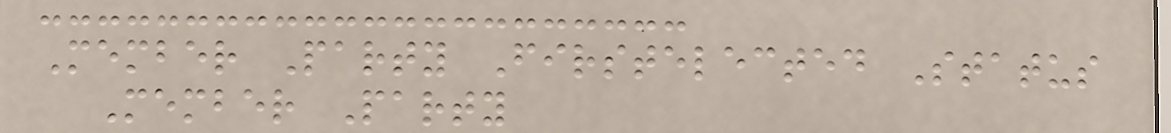Member Party Firstelected Status
Member Party
